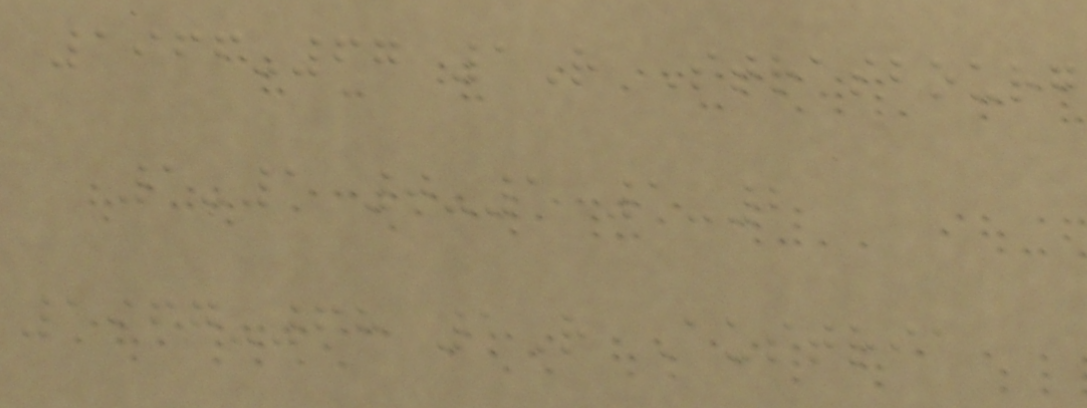1966-67 1R Strasbourg
1-1 0-1 1-2
1967-68 1R Austria
